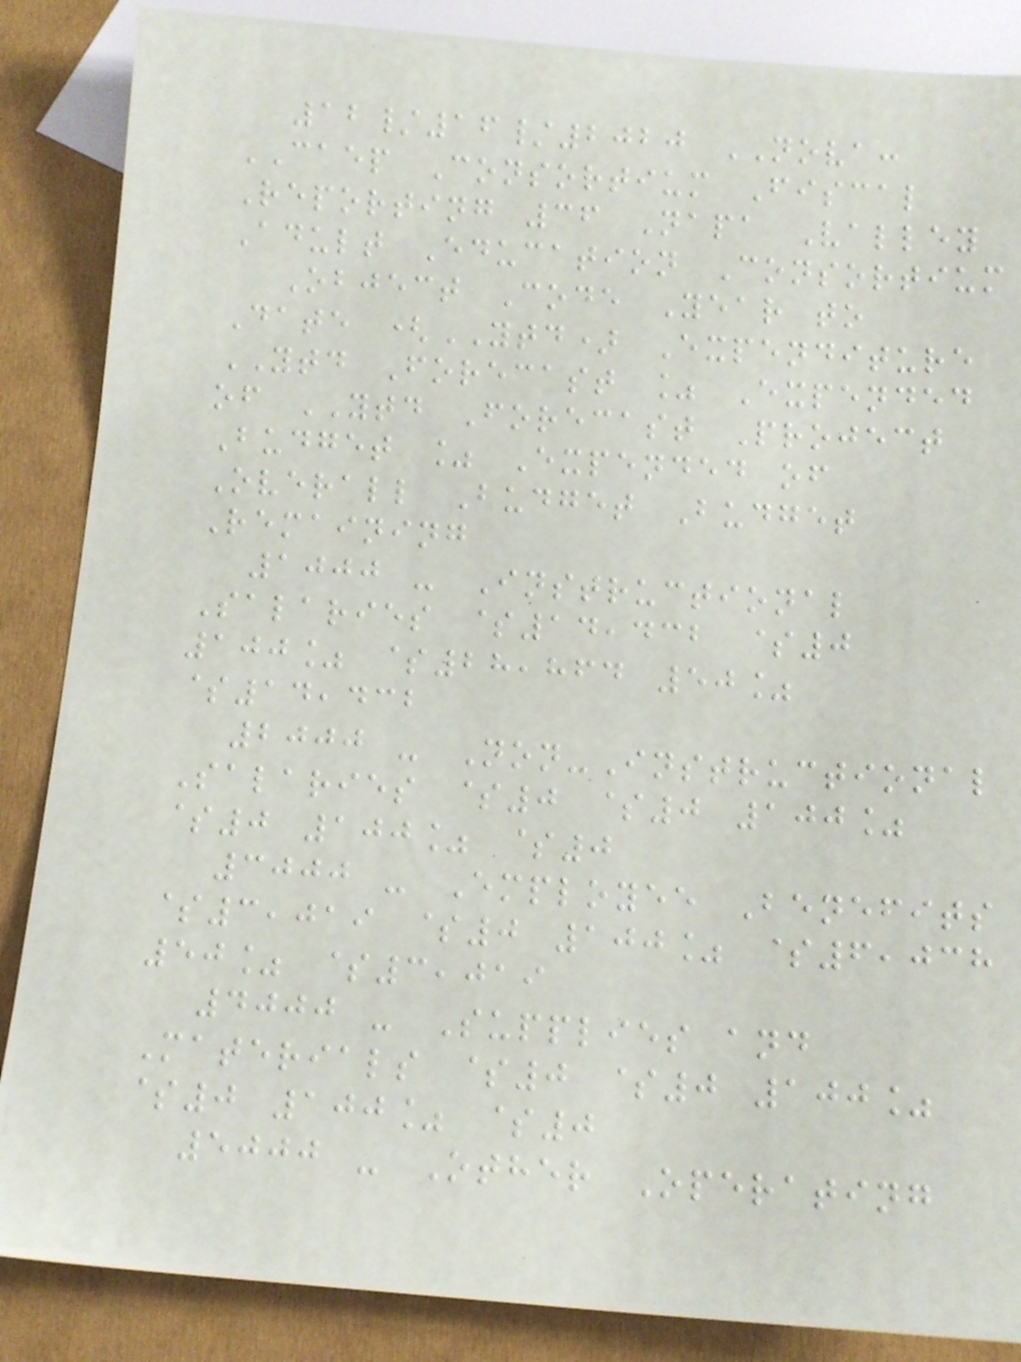12/16/2020 NOVA:
CAEP Consortium Fiscal
Reporting 36 Napa Valley
Adult Education Consortium
Object Code Year to
Date (YTD) Expenditure
YTD Forecast % Expended
of YTD Forecast Project
Budget % Expended of
Overall Budget Budget
Remaining
1000 - Instructional
Salaries $14,432 $0
100% $28,864 50%
$14,432
2000 - Non-Instructional
Salaries $0 $0 100%
$0 100% $0
3000 - Employee Benefits
$3,019 $0 100% $6,038
50% $3,019
4000 - Supplies and
Materials $0 $0 100%
$0 100% $0
5000 - Other Operating
